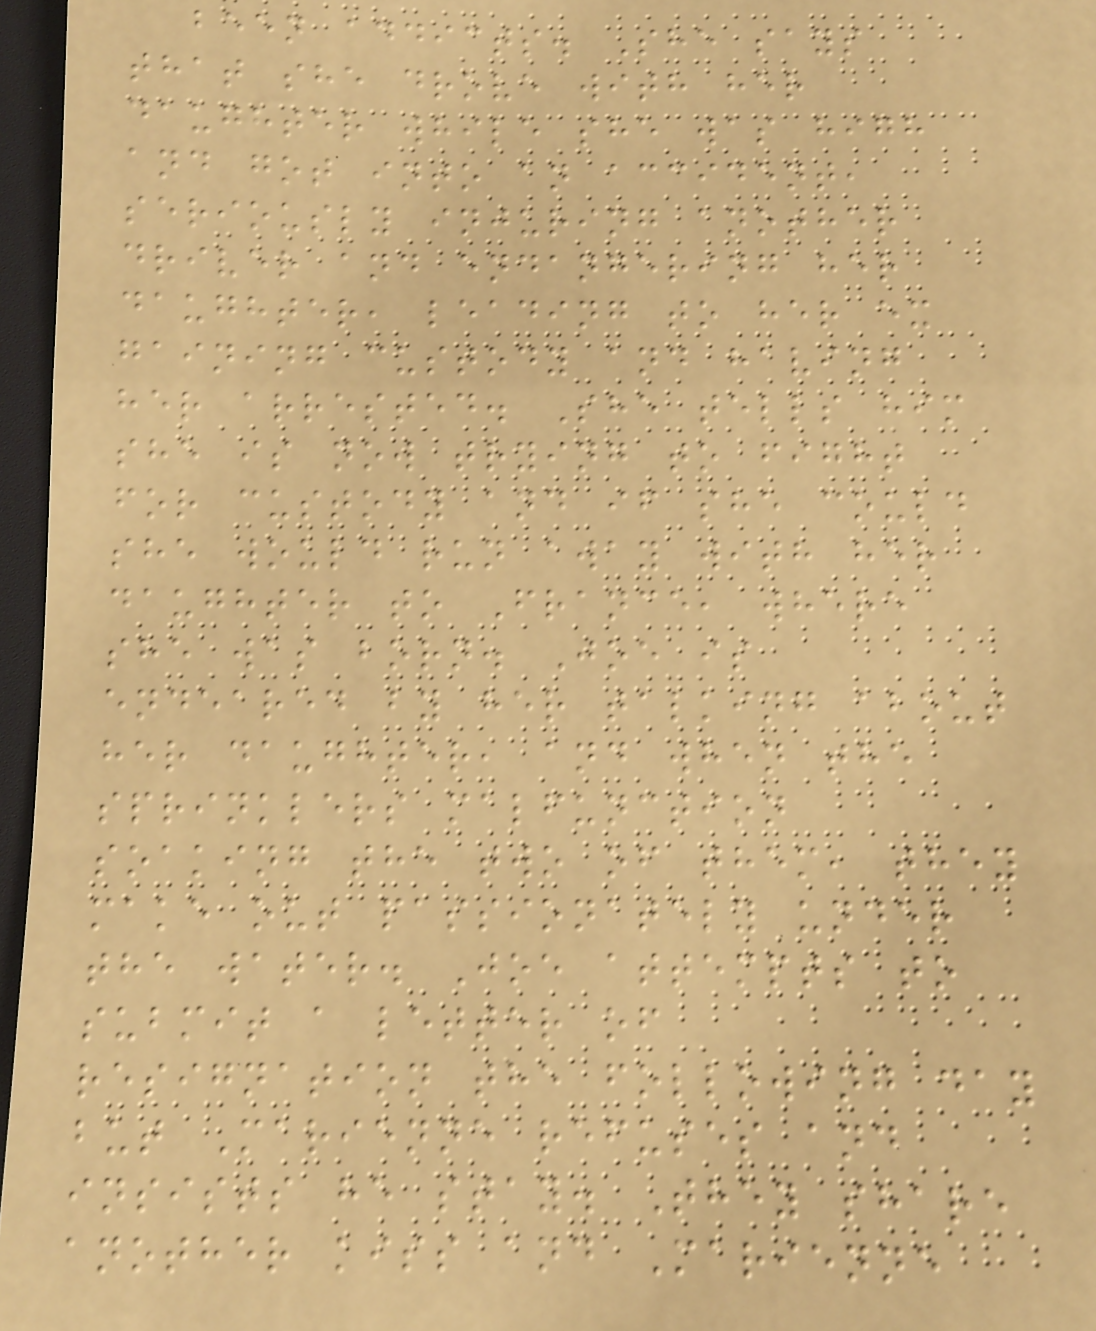been addicts. She says
that she drove with her
daughter while she was high
and got into an accident,
seriously injuring another
driver and endangering her
daughter, leading to her ex
gaining custody and having
her arrested. She tells him
she is now trying to fight
for custody and if she could
she would run away with her
daughter to France, where
she was born. Joe is
endeared by her talking about
her daughter, and when the
sprinklers malfunction
soaking the two of them, they
make out passionately under
the water. Joe attempts to
submit a letter of
resignation the following day
but Marienne refuses and
insists he stay. They share
another kiss and Marienne
